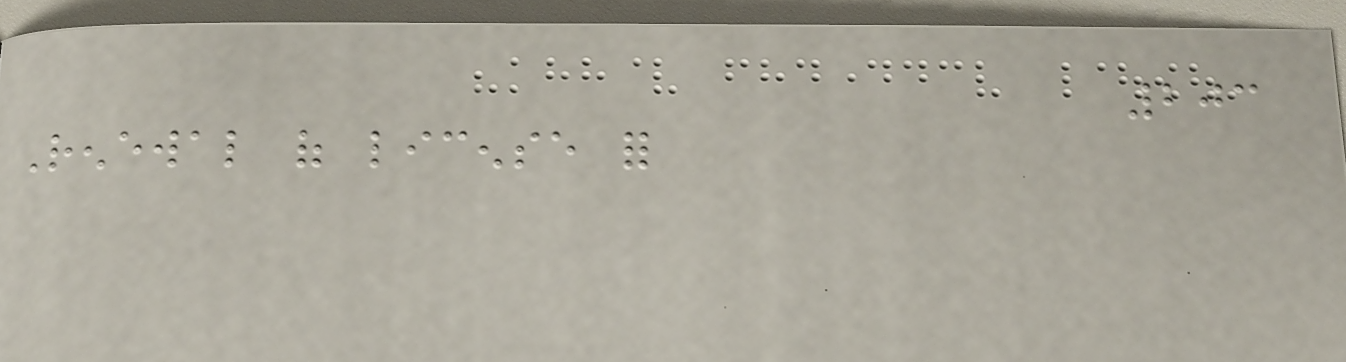203
Renewal of license for
